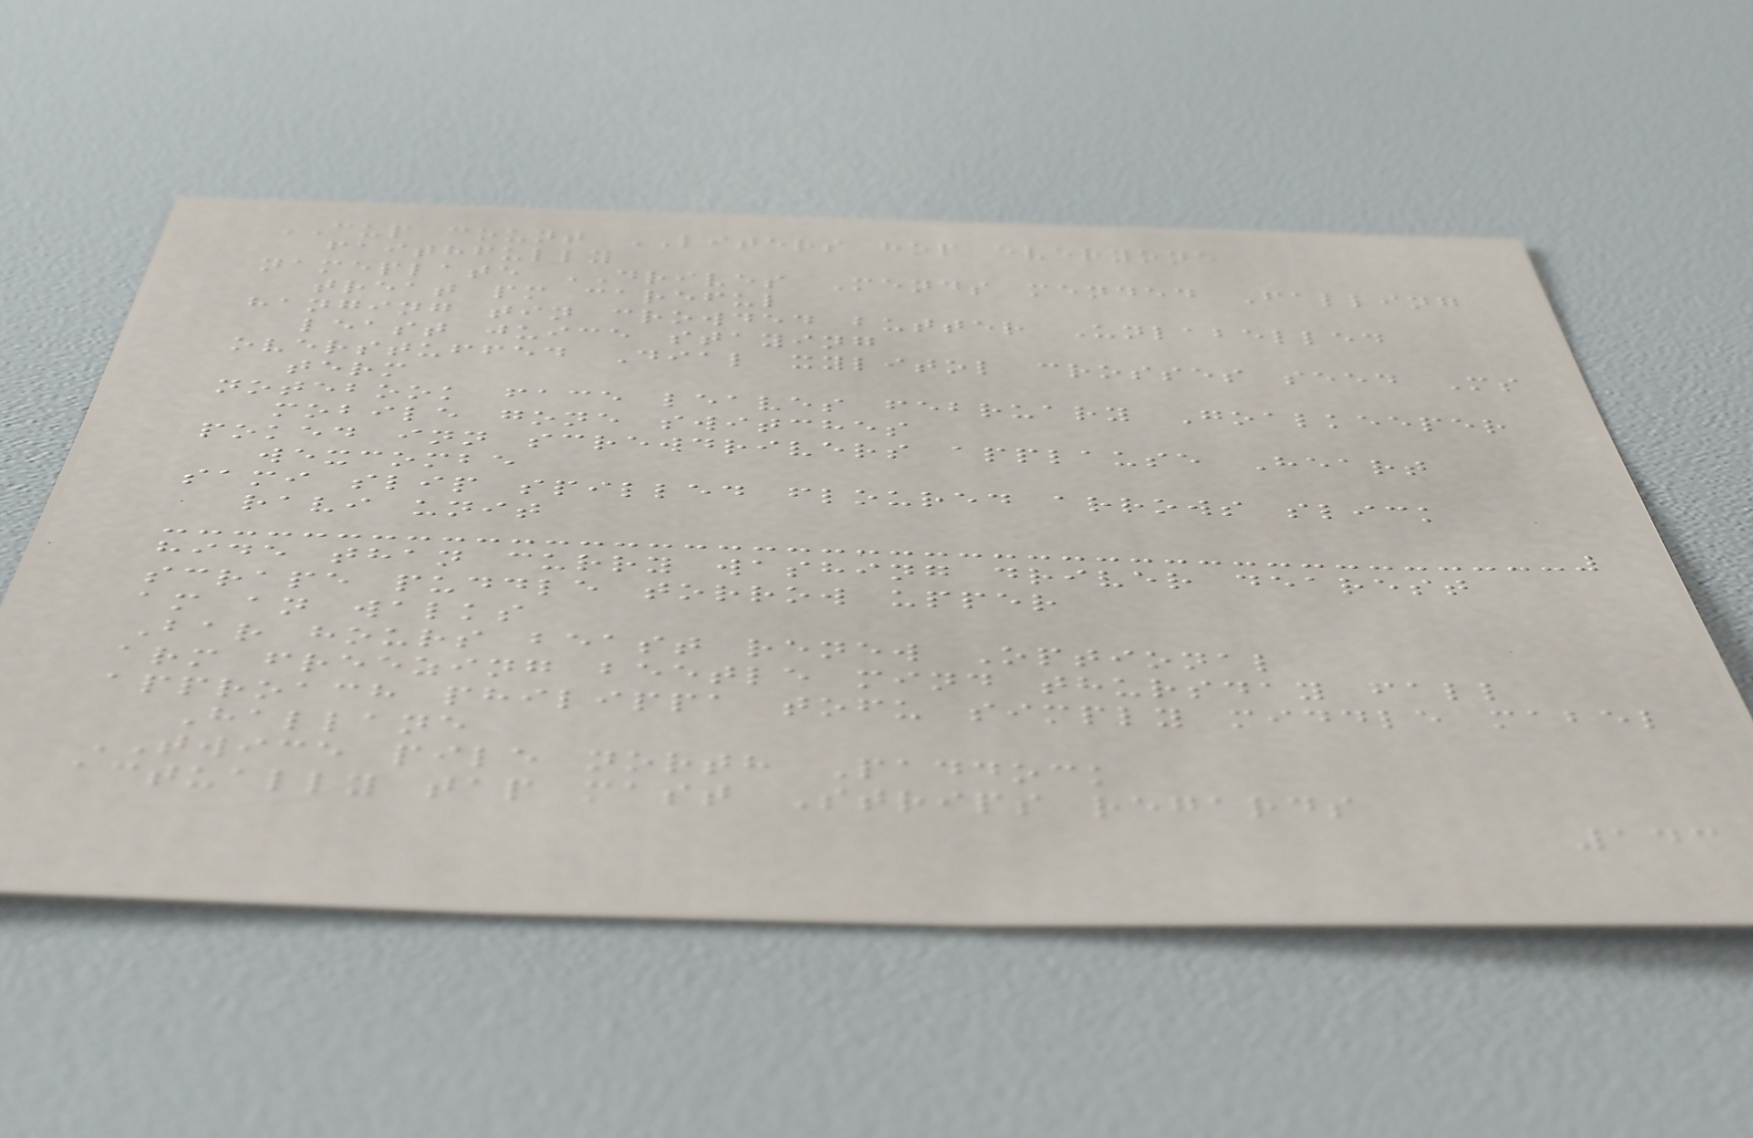CUP count LITERS hop everyone
faithfully
nameplate DRIVES Mends mended Falling
treat pm careful
hanging tin crowded butter Unlabelled
least juice staying
overstuffed Dial xylitol crosses seed Ms
term
notebook face leaves february Goalkeeper
mobile gone switches
poked inn screwdrivers applause Heart
wexcombe
sami slip spilled floured arrows slick
ravi unit
hide than curry washing driver dearest
scrape puddle torrow upper
am an walks
Bar hours beast renew Optional
arm freezing beetle mind thursday fall
approach philippa tofu simply middle mabel
Hallane
TWICE pile north Paddock
actually tap mast Strips regards
143
